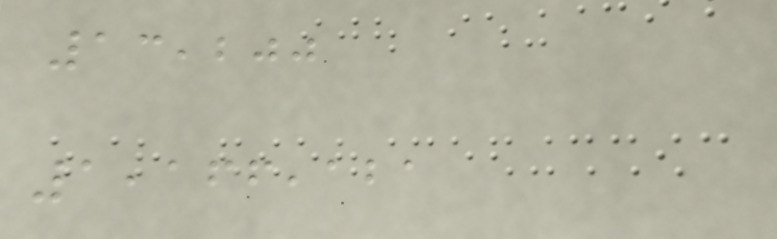13,200
1,166,121
